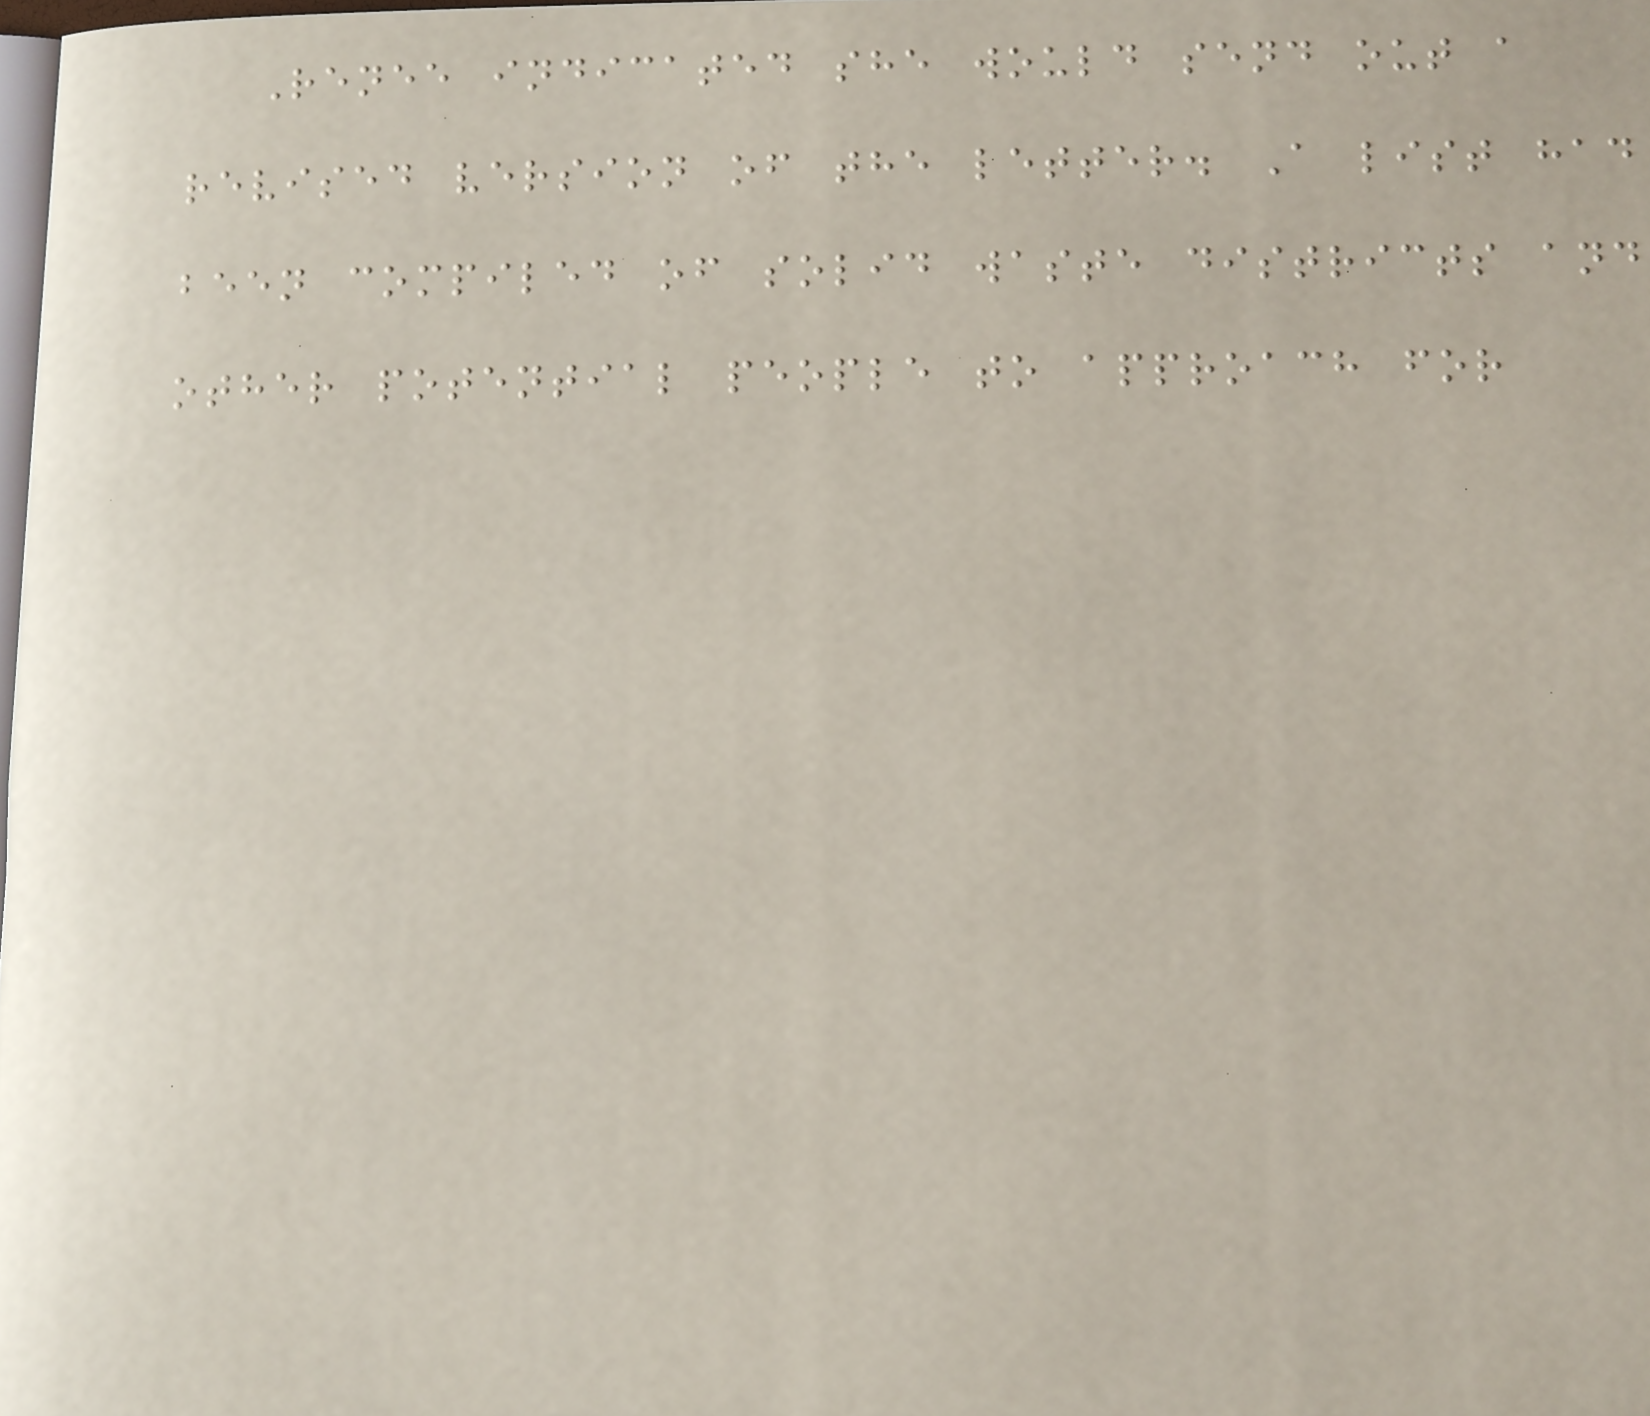Renee indicated she would send out a
revised version of the letter. A list had
been compiled of solid waste districts and
other potential people to approach for
